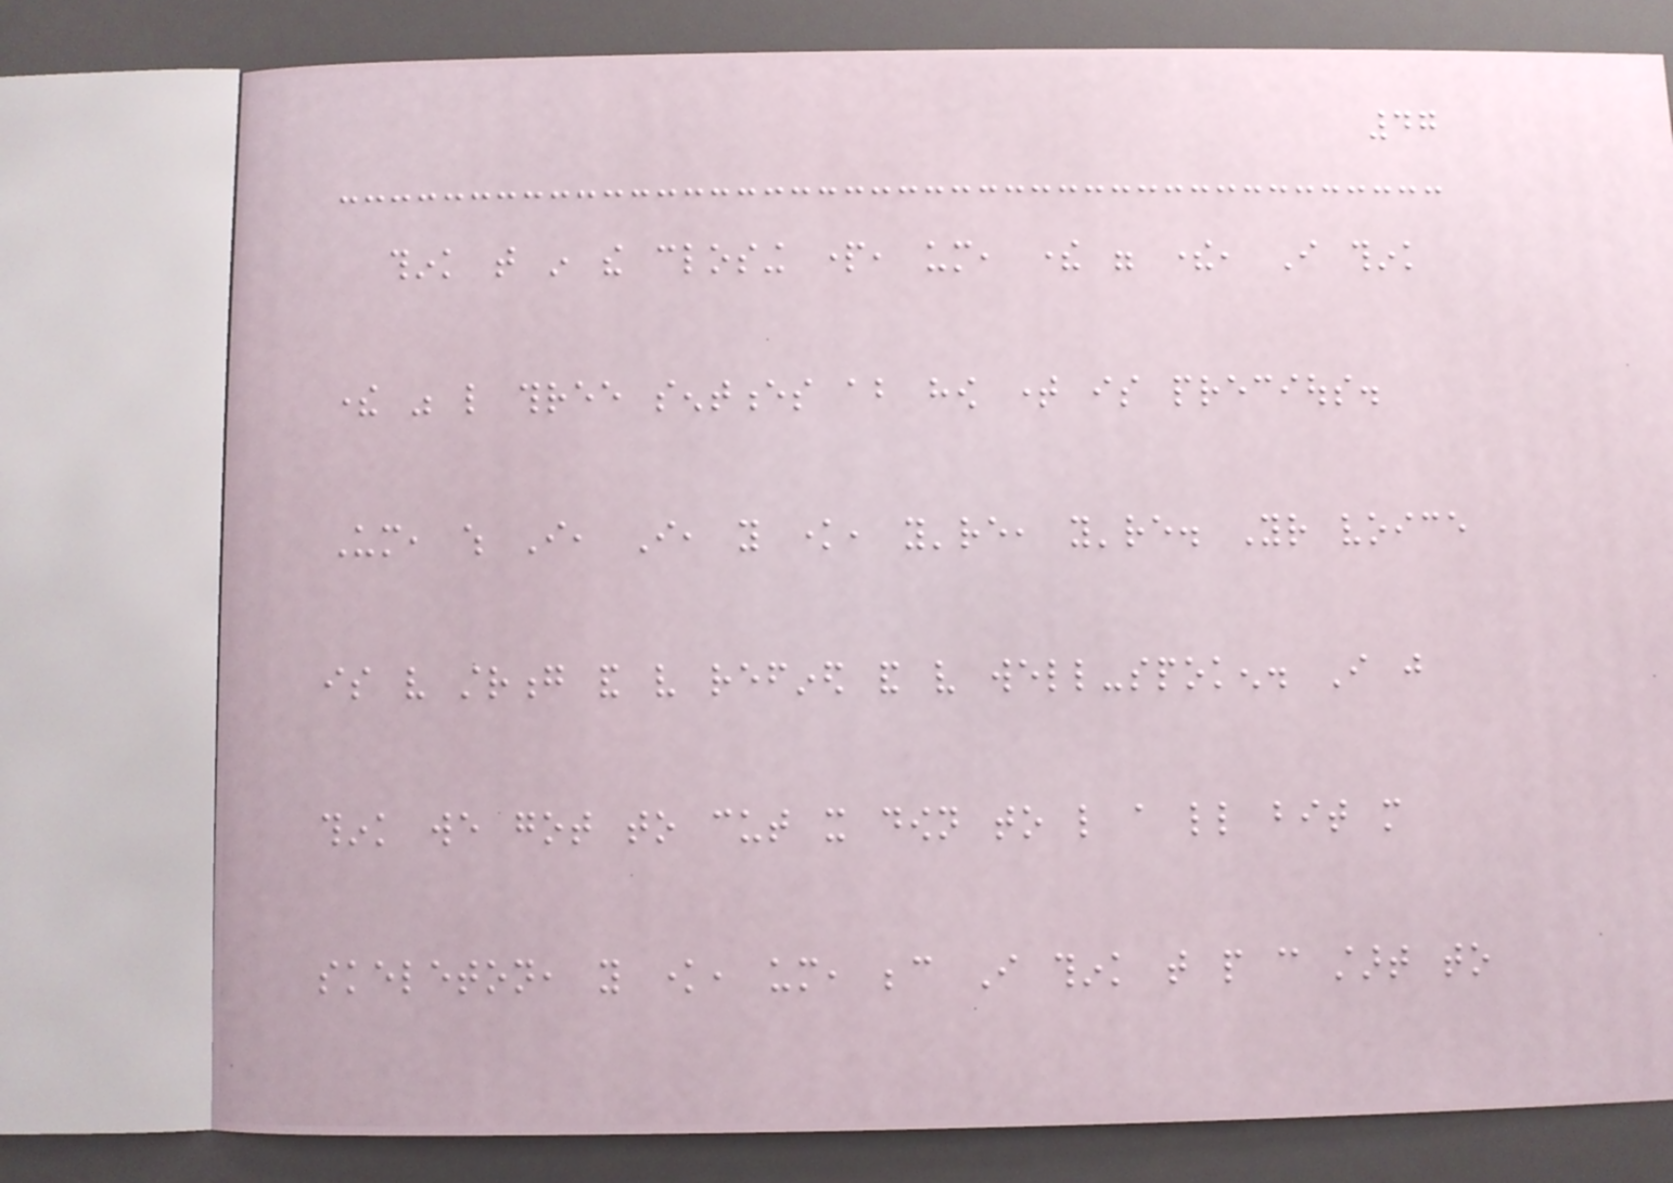47
think that in the closing part, um, there were there, I think
there was like three sentences about how time is precious.
Um, which I, I, you know, you're, you're. Your voice
is very strong and very refined and very well-spoken. I just
think we got to cut it down to like a little bit more
skeleton, you know, um, because I think that people can start to
